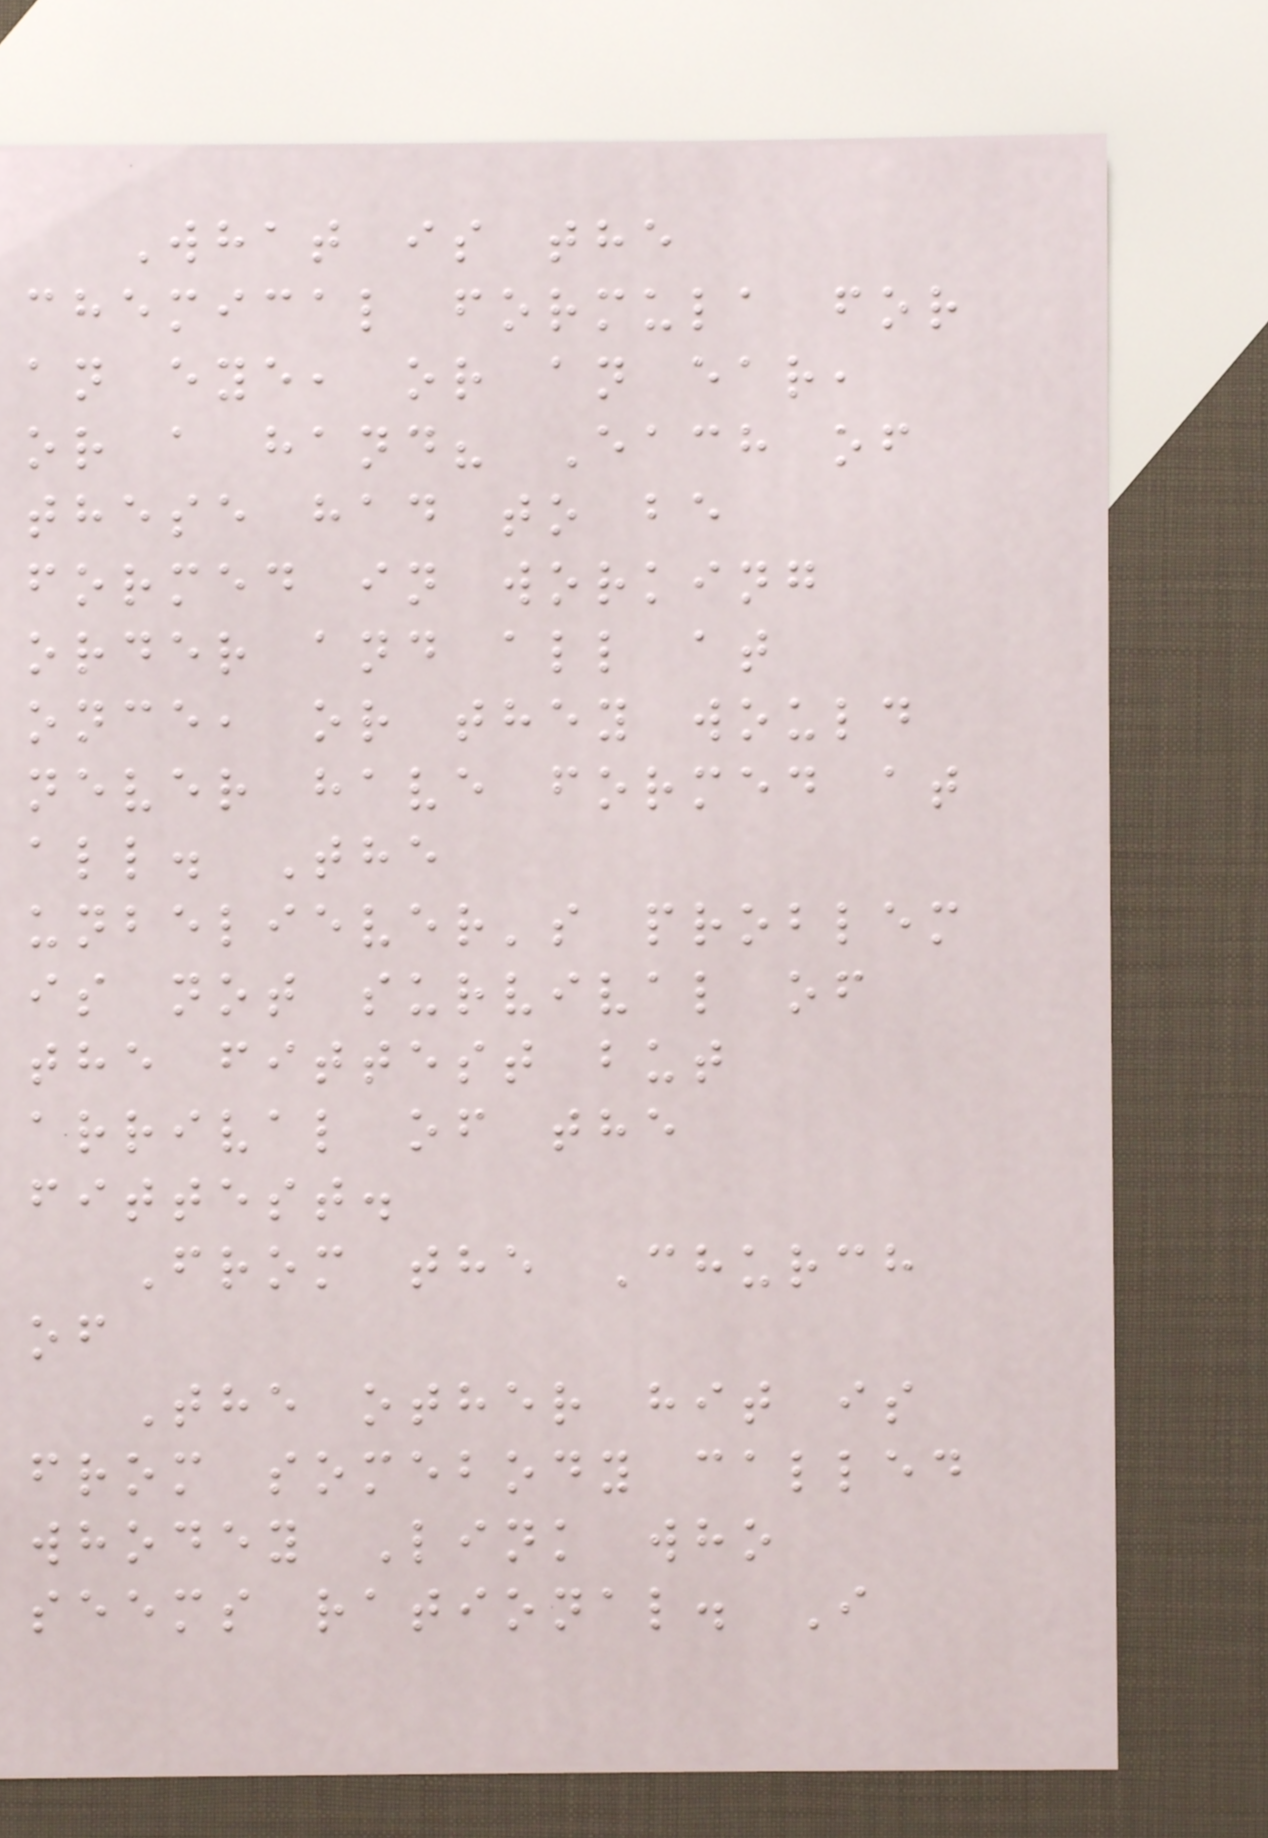What is the
chemical formula for
an eye, or an ear,
or a hand? Each of
these had to be
formed in working
order and all at
once, or they would
never have formed at
all. The
unbeliever's problem
is not survival of
the fittest but
arrival of the
fittest.
From the Church
of
The other hit is
from somebody called
whodey Link who
seems rational. I
